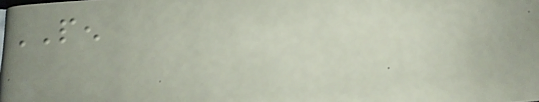PEN
